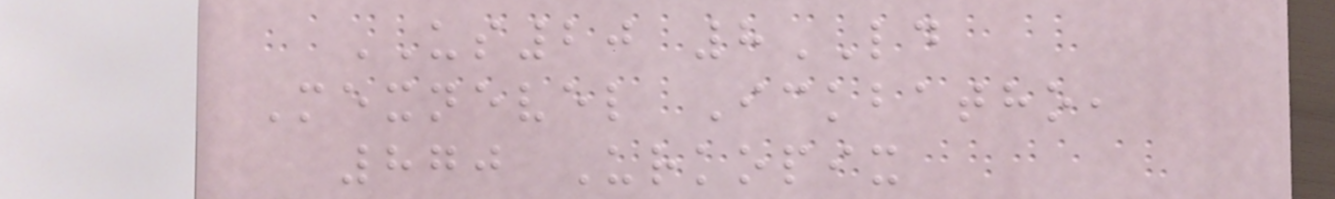US20 8LD
Mexnevel Ickbatho,
870 Urkopix
